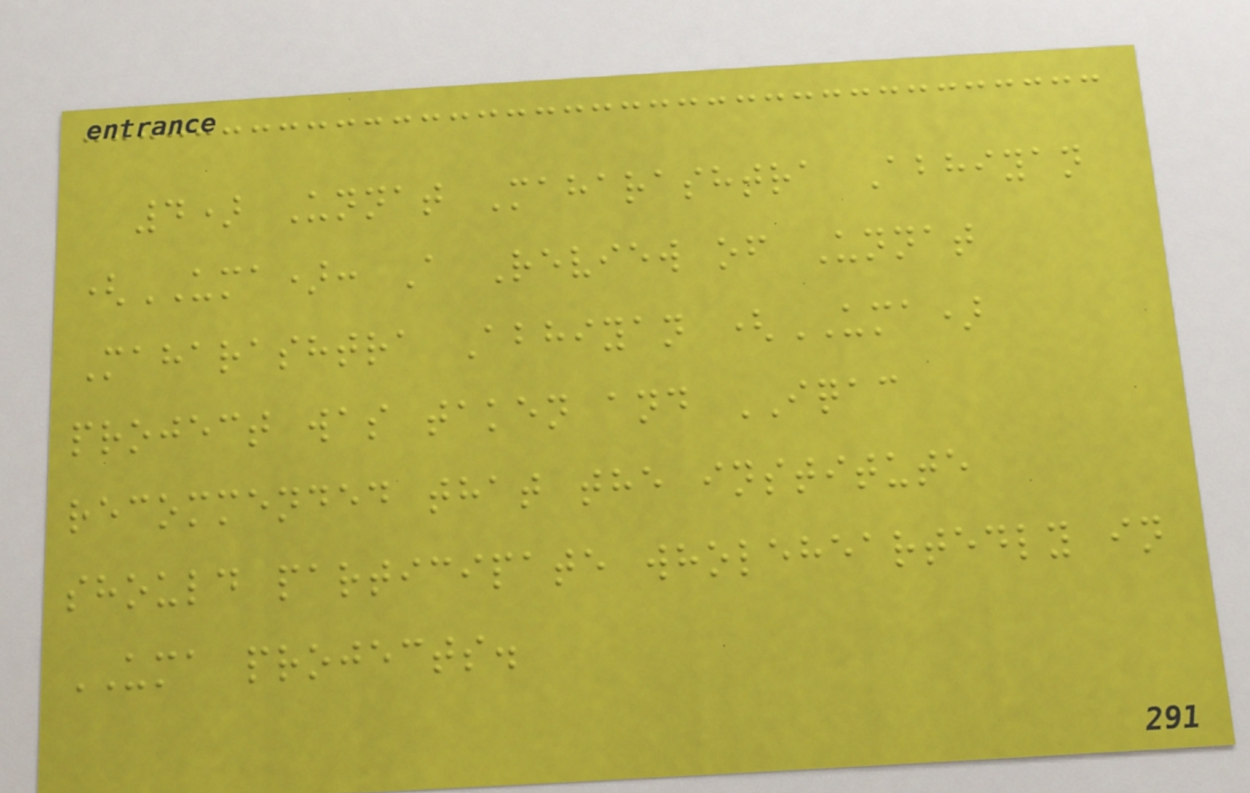4) Unnat Maharashtra Abhiyan
(UMA): A Review of Unnat
Maharashtra Abhiyan (UMA)
project was taken and IQAC
recommended that the institute
should participate wholeheartedly in
UMA projects.
